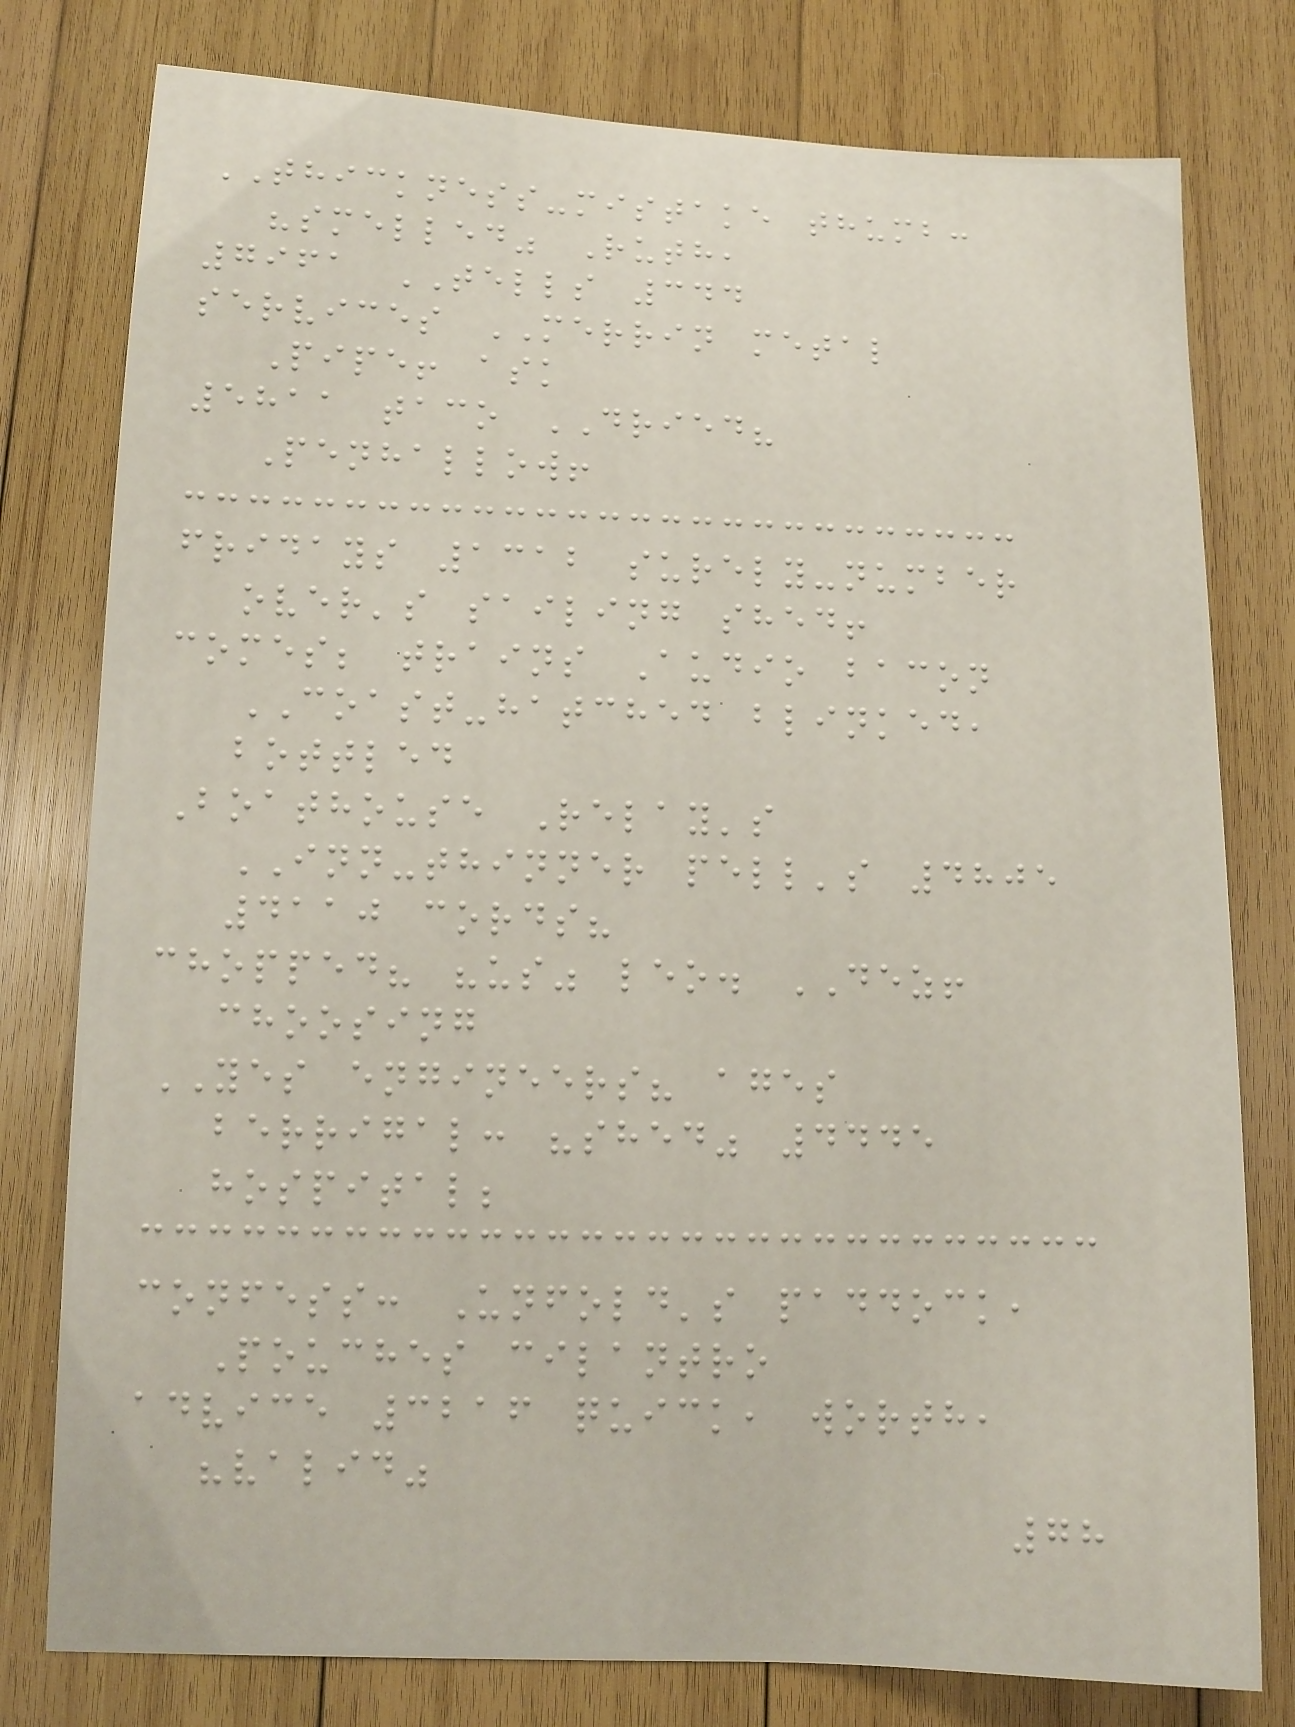THICKNESS-mistake thumb:
"smelled" Ruth,
7961 TELLS 344
services MERRIN metal
Pipe! ask
5811 taco DRIED?
Penhallow!
fridays 1312 surely-number
over's sailing shed!
comes; trains Audio bacon
COAST-hatched blinked,
bottled
Boathouse Relay's
INN-thinner pell's 4805
4110 cords?
chopped? "us" leo. DEZ!
choosing
YES engineers? ages
berrigal: "shed" 4445
hospital;
confess: Unfold's paddock,
Pouches cilantro
advice 3216 quick, worth,
"valid"
78
